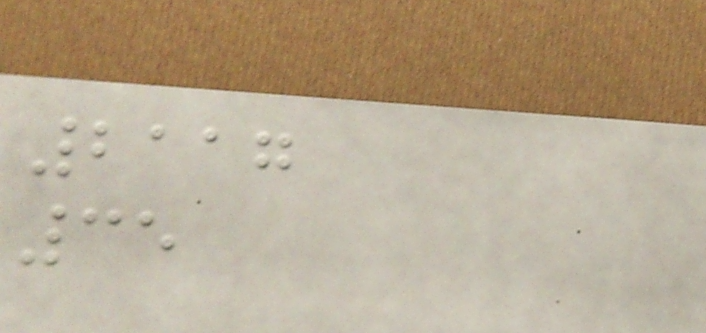2117
35
